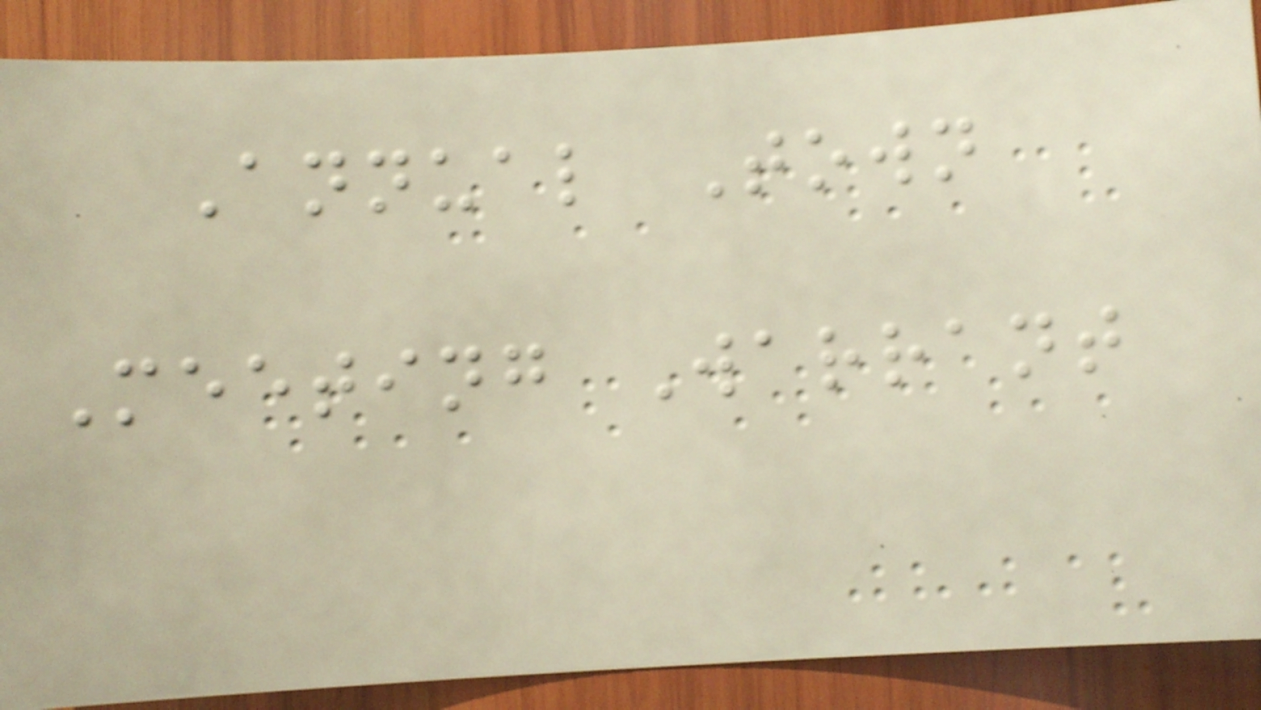Annual Town
Meeting Warrant
